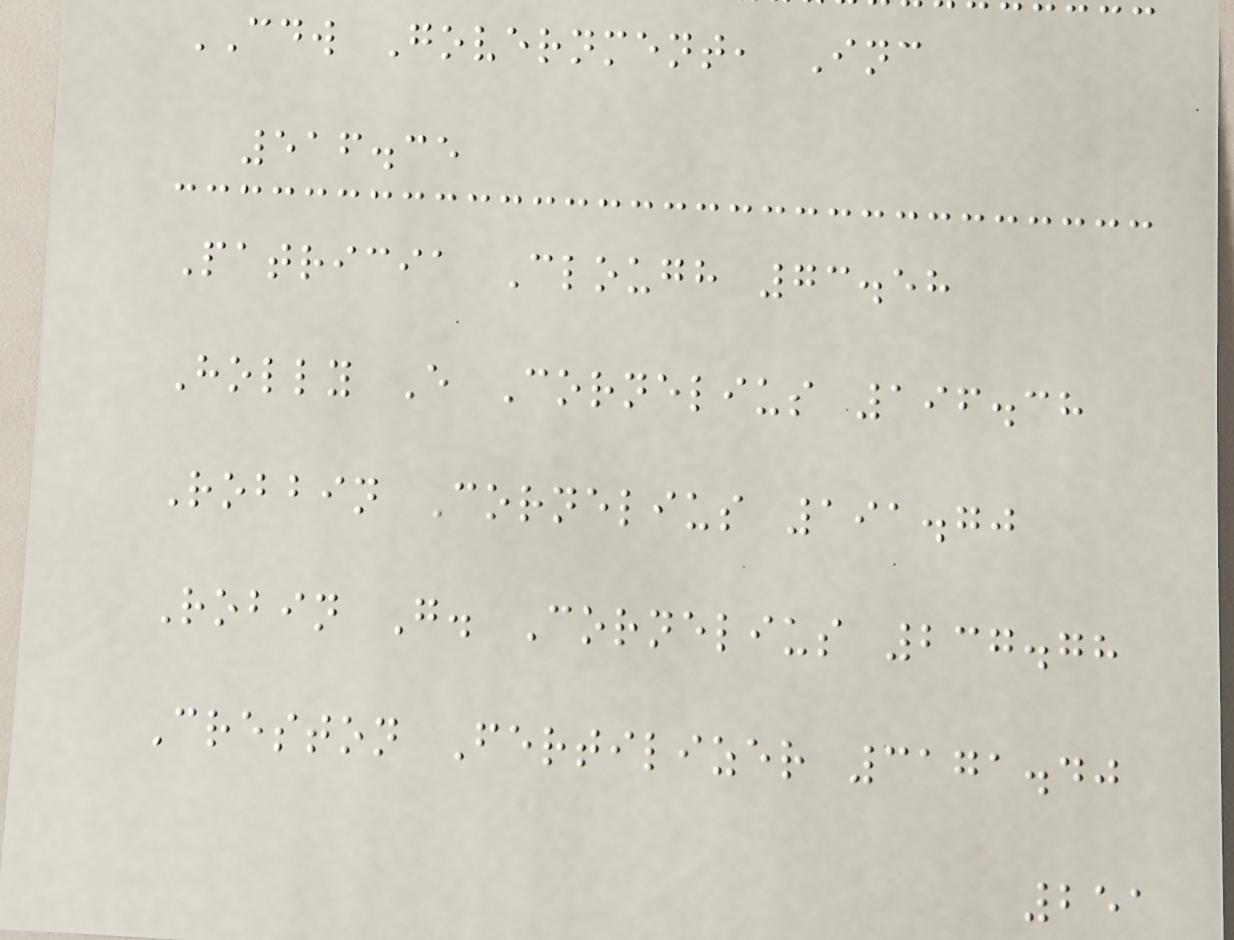CDW Government, Inc
516.35
Patricia Clough 73.58
Holly E Cornelius 196.38
Robbin Cornelius 191.70
Robin G. Cornelius 237.78
Creston Fertilizer 3171.40
251
